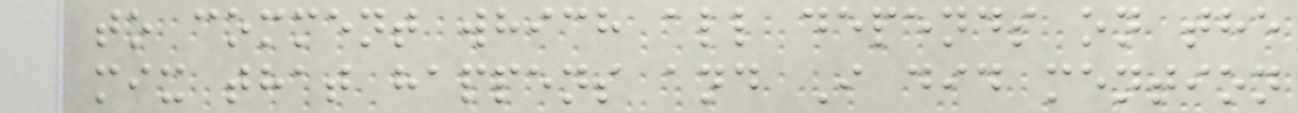to comment which all depends on the
mix that happens and I did mention
